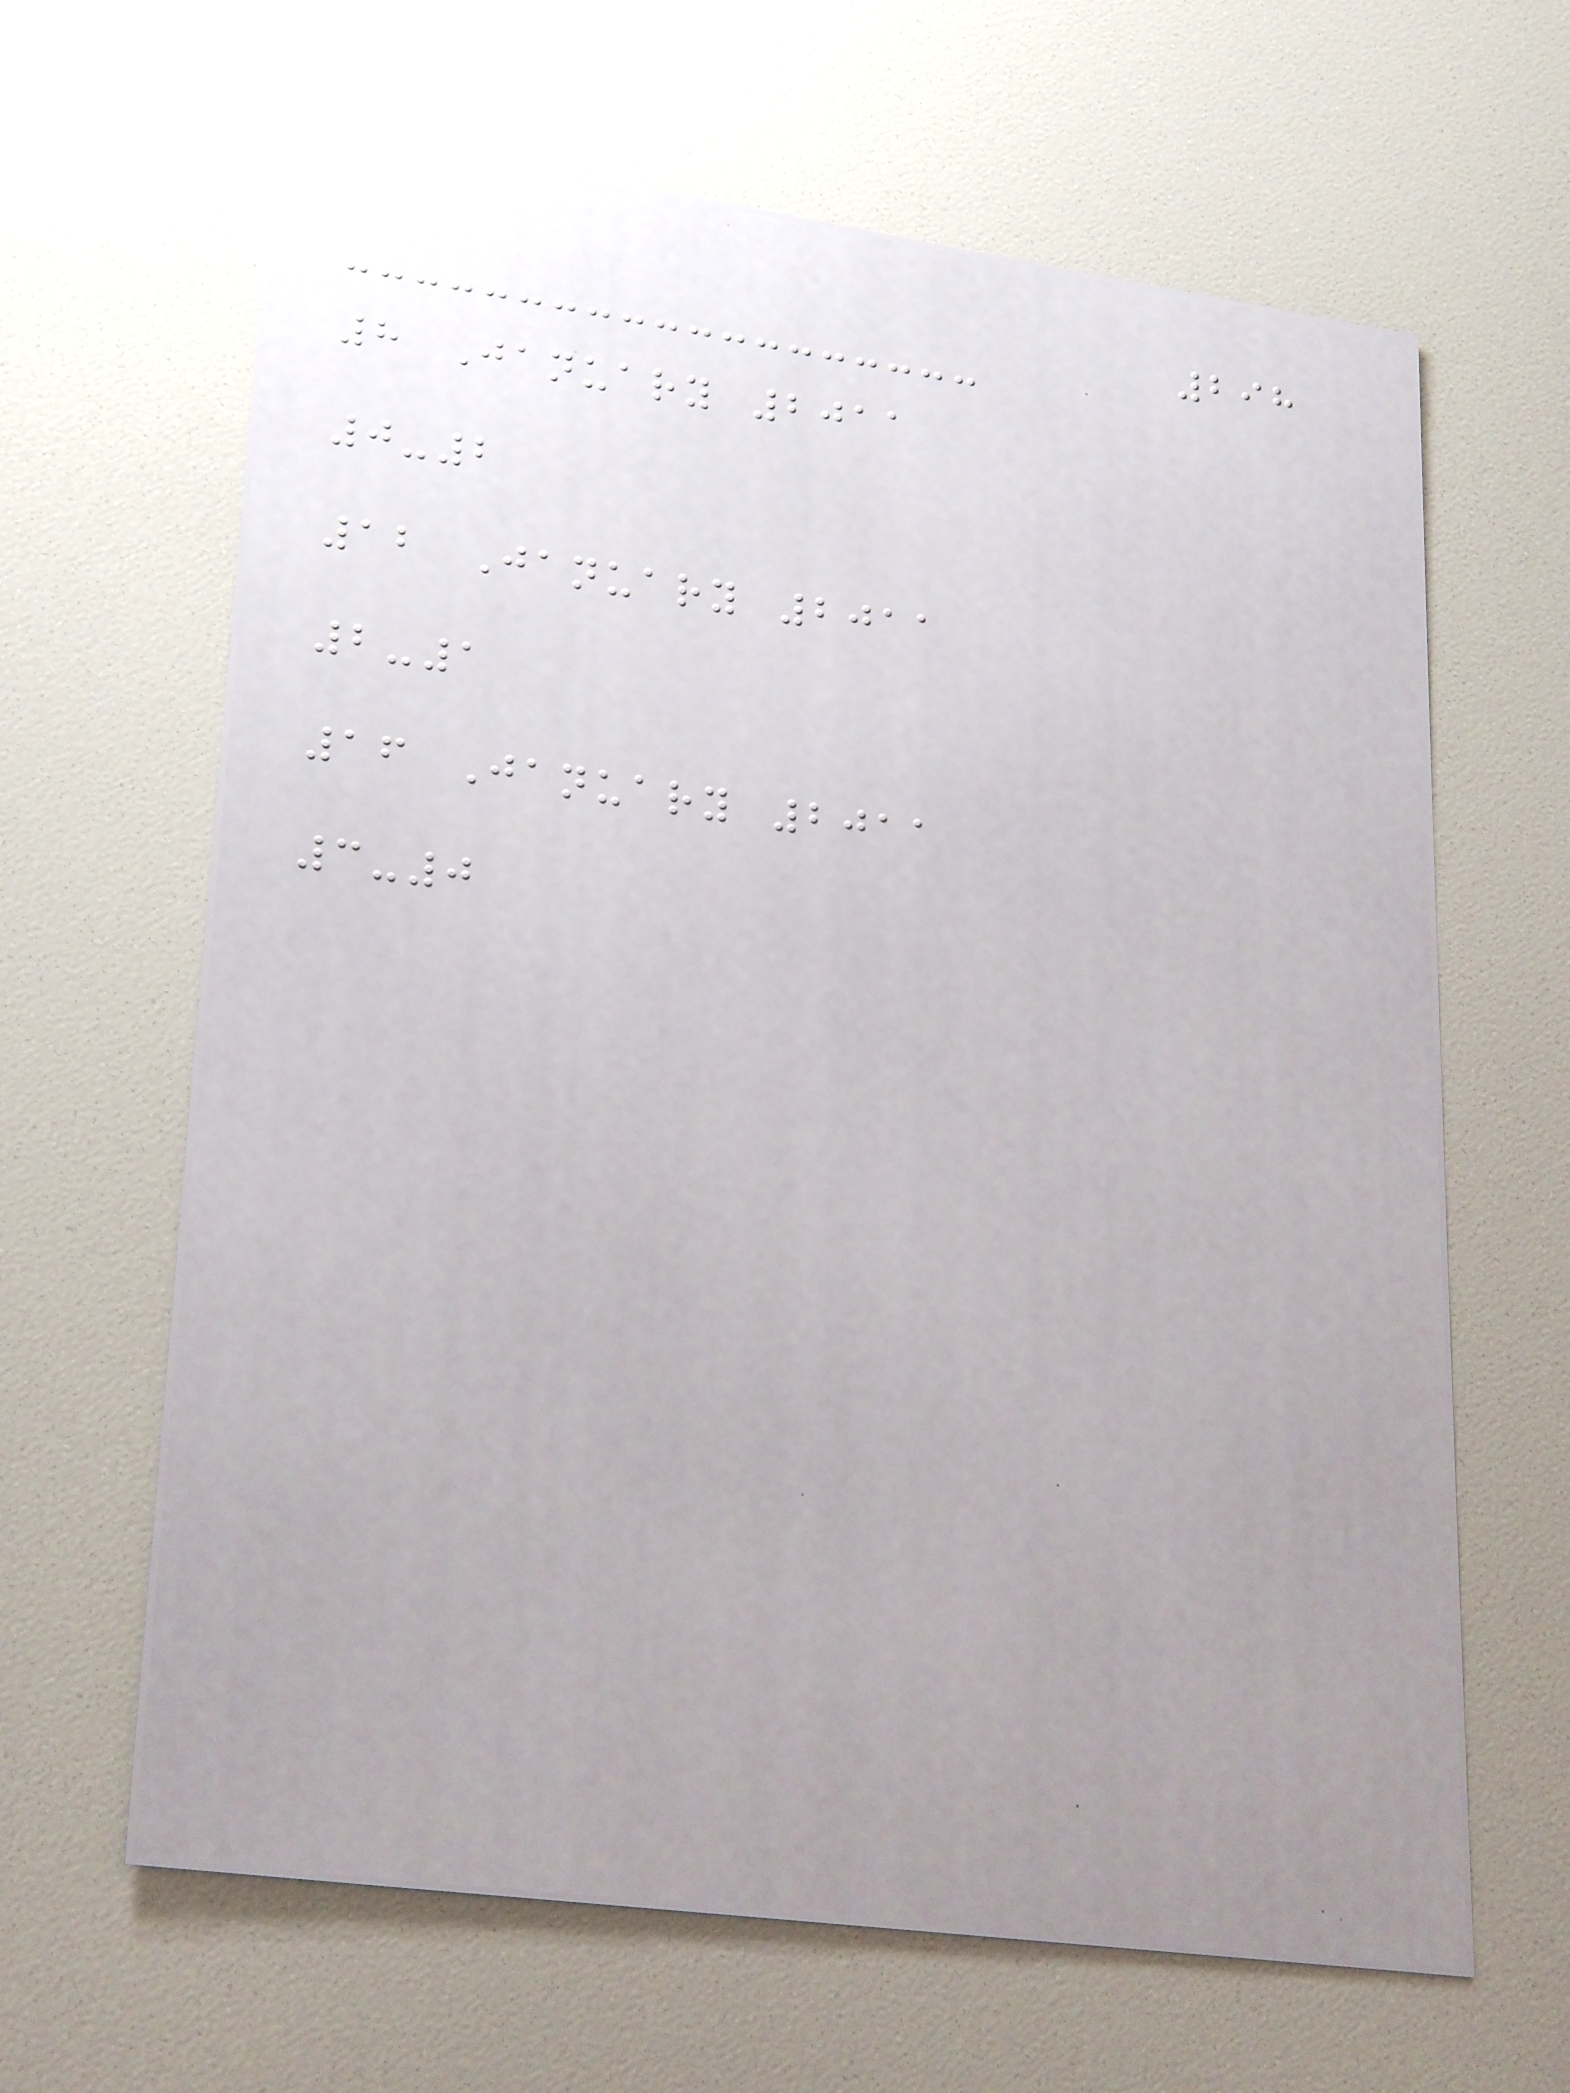298
8 January 2011
0-2
12 January 2011
2-1
16 January 2011
3-0
